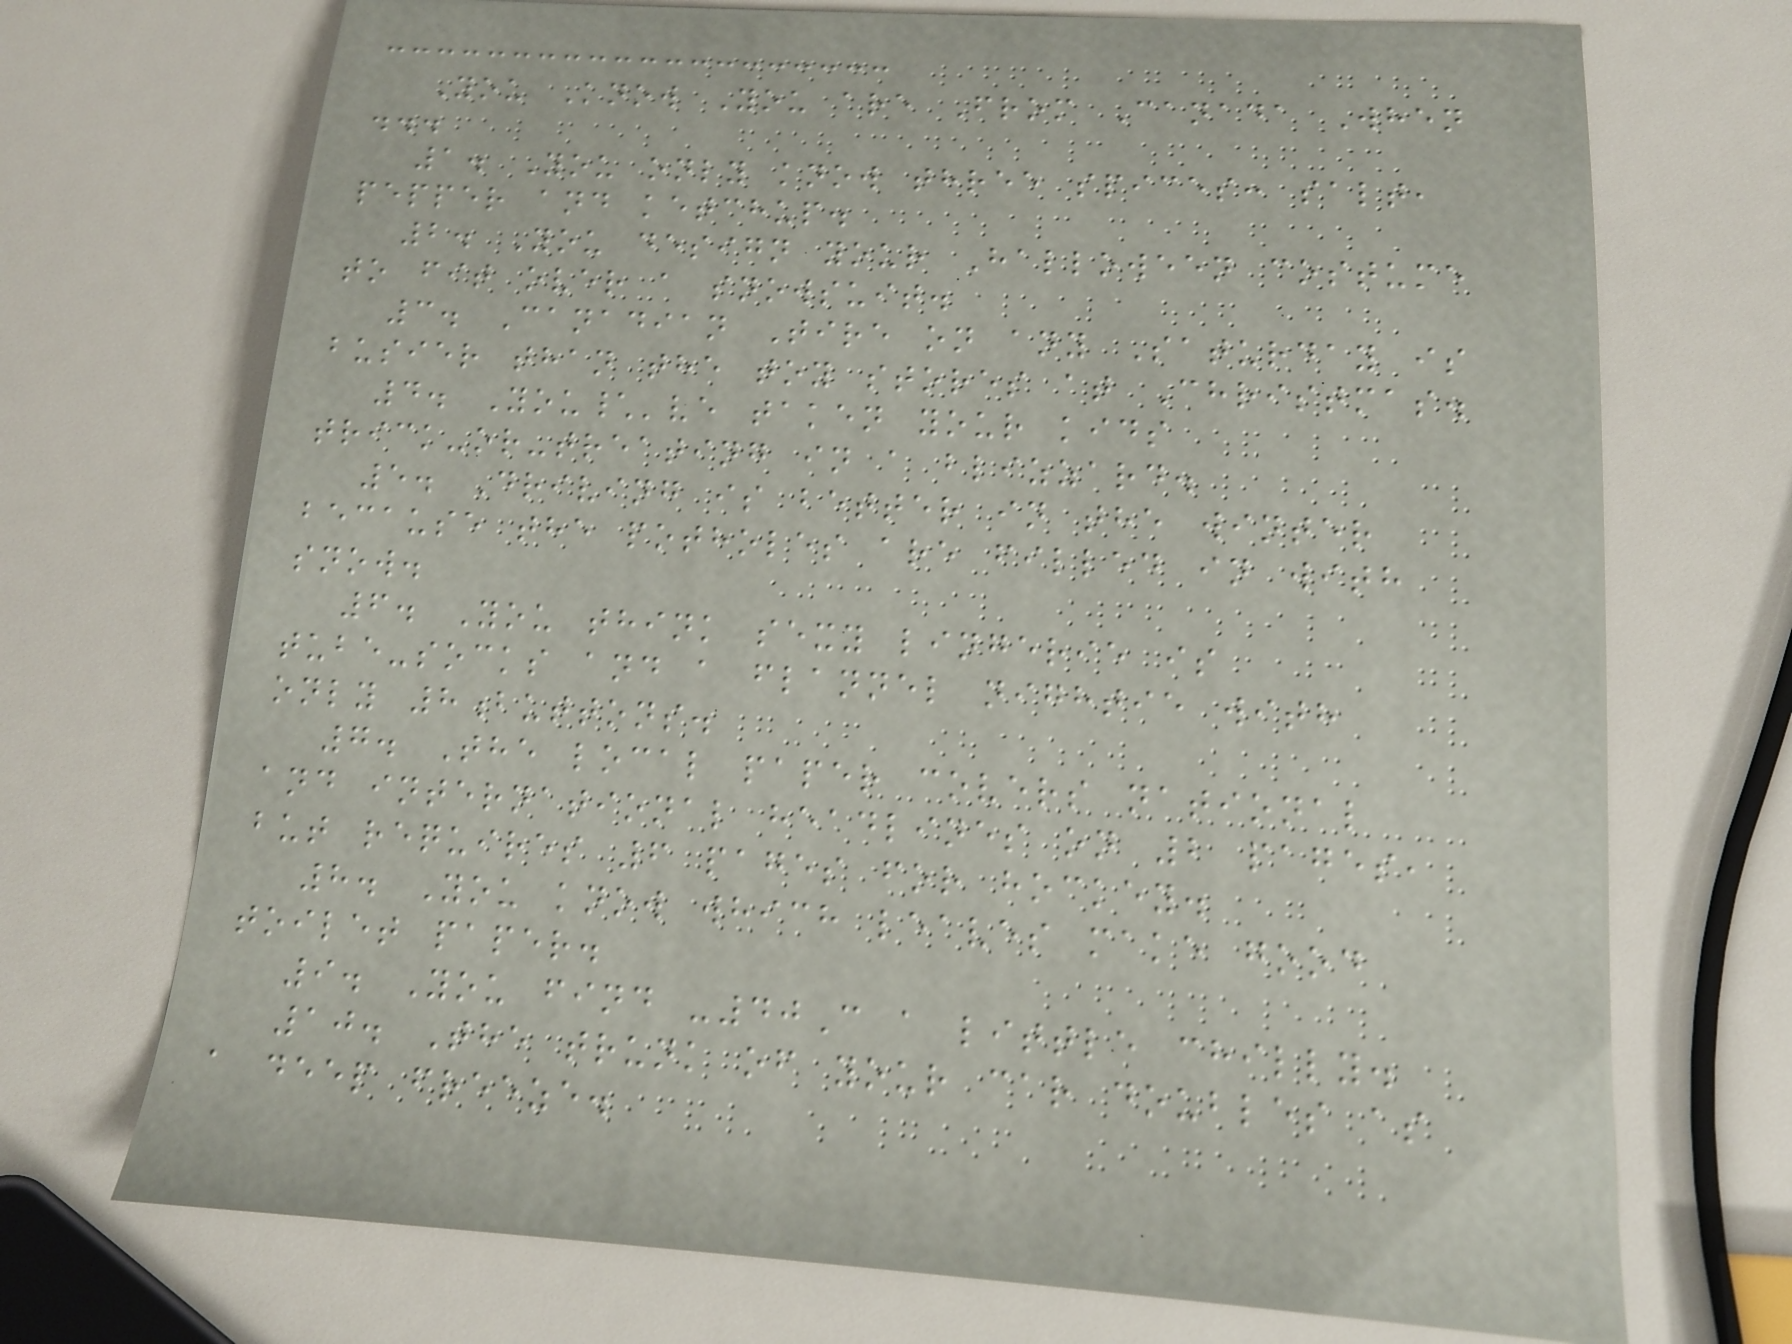You Know You are From Canada When
...
1. You only know three spices: salt,
pepper and ketchup.
2. You design your Halloween costume
to fit over a snowsuit.
3. Canadian Tire on any Saturday is
busier than the toy stores at Christmas.
4. You\'ve taken your kids
trick-or-treating in a blizzard.
5. Driving is better in the winter
because the potholes are filled in with
snow.
6. You think sexy lingerie is
tube-socks and a flannel nightie with
only 8buttons.
7. The local paper covers national
and international headlines on 2 pages,
but requires 6 pages for hockey.
8. You know which leaves make good
toilet paper.
9. You find -40C a little chilly.
10. The trunk of your car doubles as
a deep freeze.
